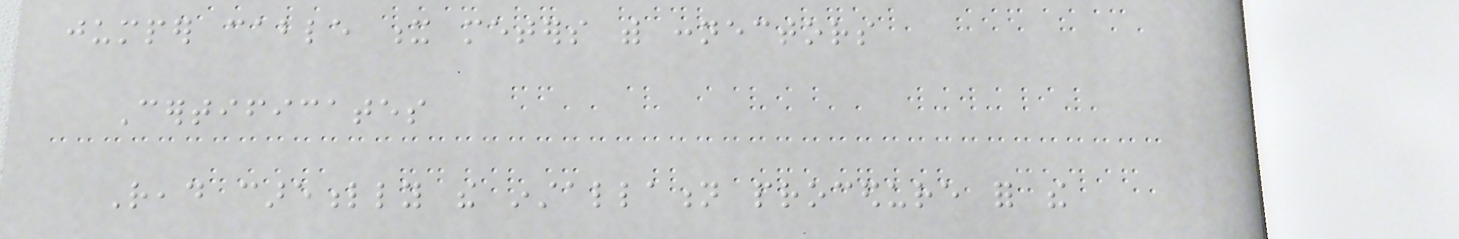jumper cable x meters with connectors
Certificates
Read carefully the installation procedure for the
